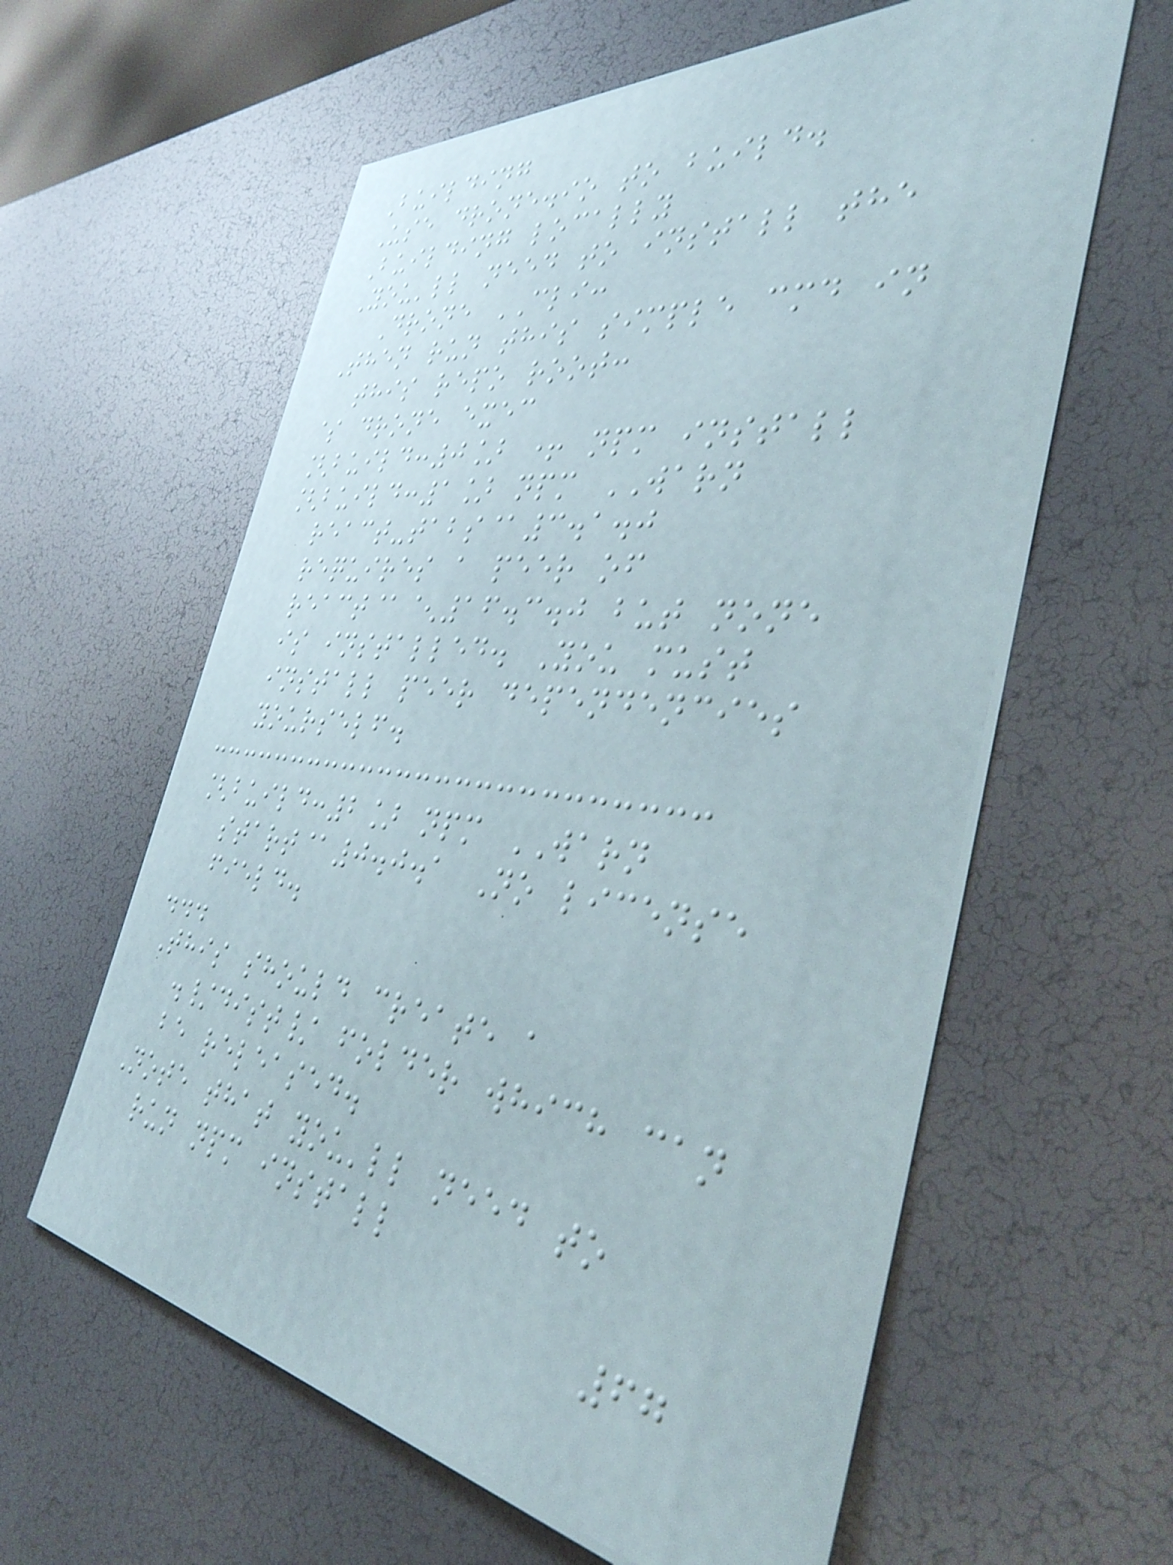Building
Use drone.io to build.
Building locally
You'll need to install the
Drone CLI:
Then run this simple cmd in
this repo root:
$ drone exec
[build:0] + npm install
[build:1] npm WARN
react-tabs@3.1.0
requires a peer of
react@^16.3.0 but none
is installed. You must
install peer dependencies
yourself.
[build:2] npm WARN
start@0.0.1 No license
field.
...
This should create a
./dist/ folder which can
be released.
Note that you'll need to
run npm install
67
